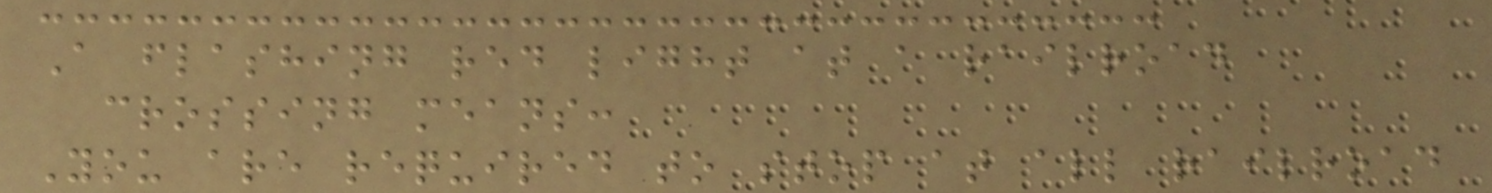A flashing red light at a railroad
crossing means:
You are required to stop at all railroad
